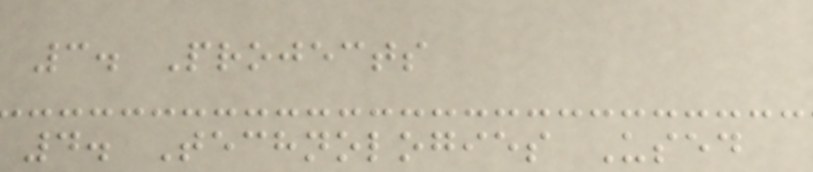3. Projects
4. Technologies Used
